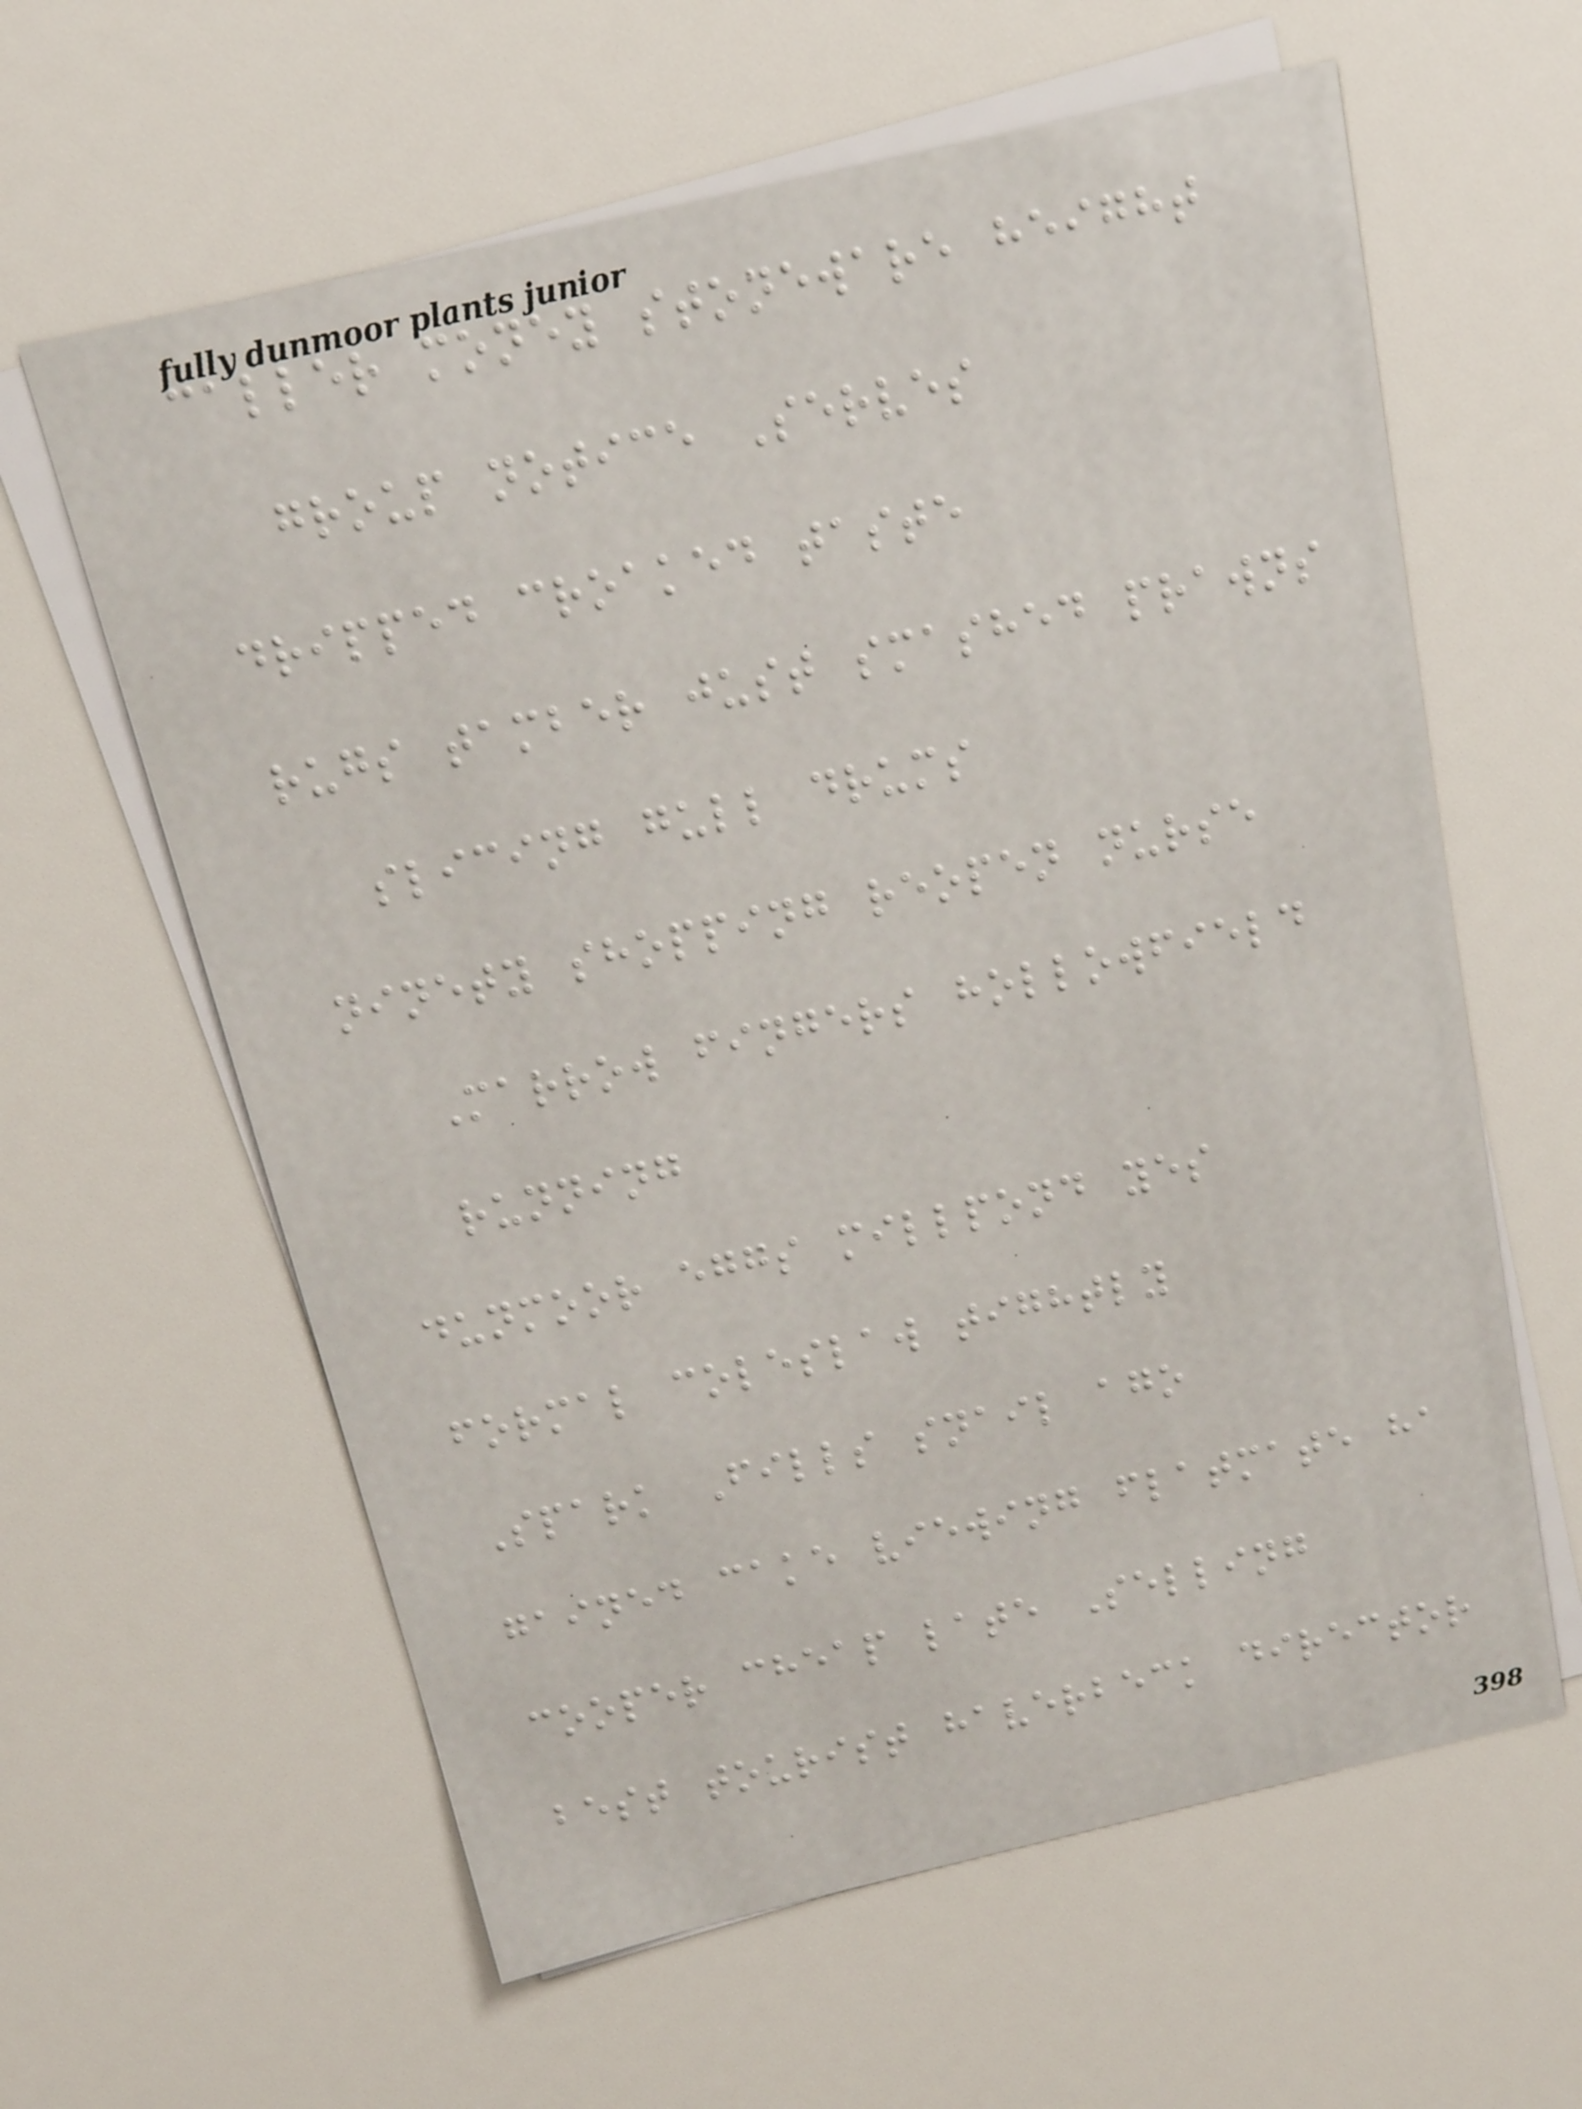caller money stoneware height
group notice Serves
dripped croaked taste
rugs tamber just smashed prawns
slicing gull drums
ninety shopping reopen nurse
Marrow fingers hollowfield
running
dunmoor eggs millpond yes
formal coleslaw tightly
Spark Fills snail ago
gained cake viewing flatmate ha
cooper cheap late Selling
best tourist haverbeck director
